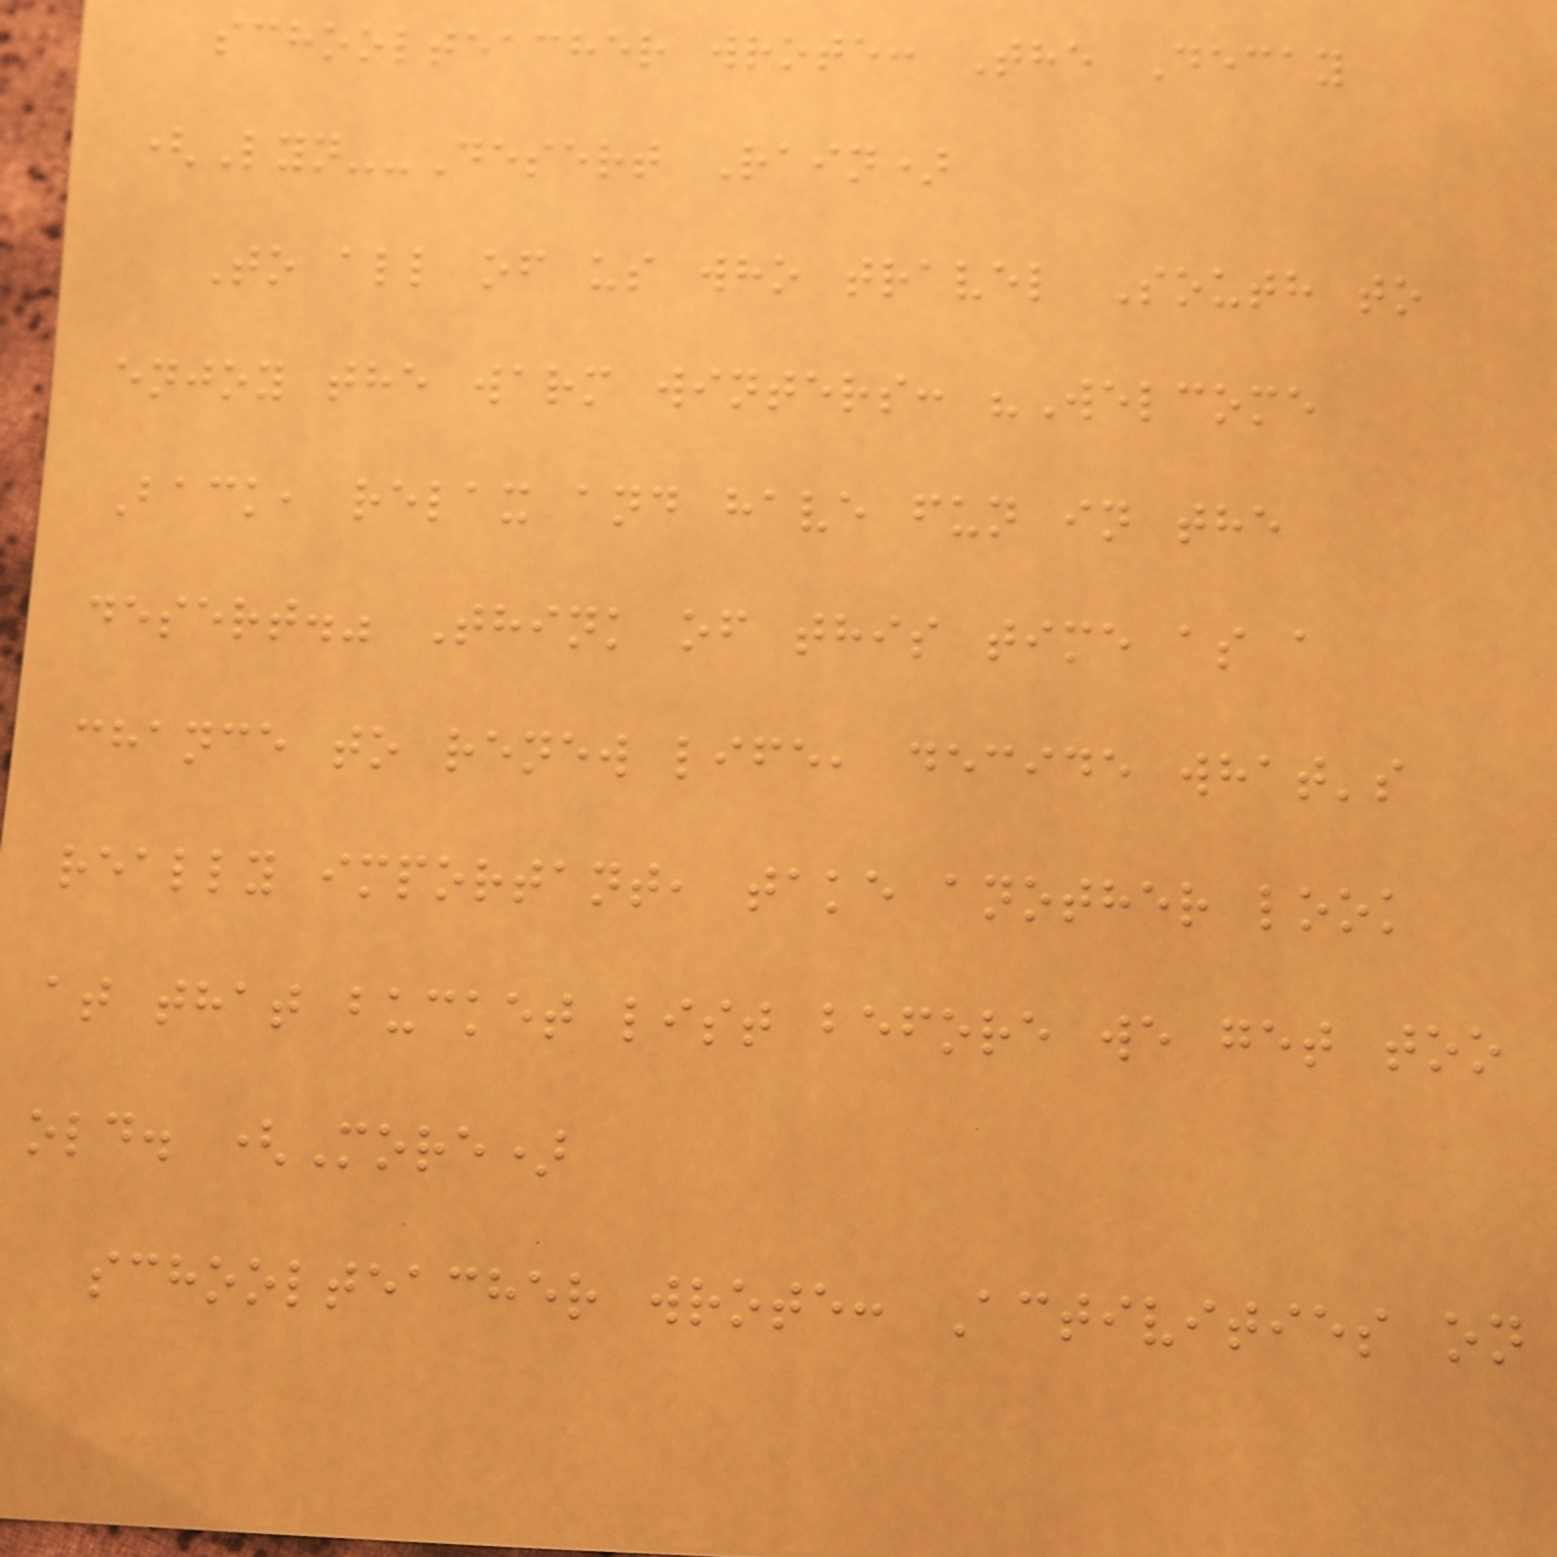schoolteacher wrote: The Decay
(Lyn--Desert Rain)
To all of us who travel South to
enjoy the warm winters: "Welcome
Back, relax and have fun in the
desert." Think of this time as a
chance to renew life, decide what's
really important, take another look
at that bucket list before we get too
old. (More)
schoolteacher wrote: Activities on
